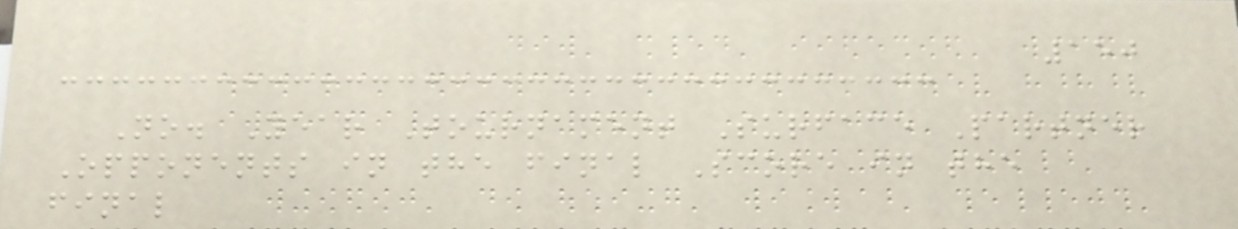150
No. Year Tournament Surface Partner
Opponents in the final Score in the
final
